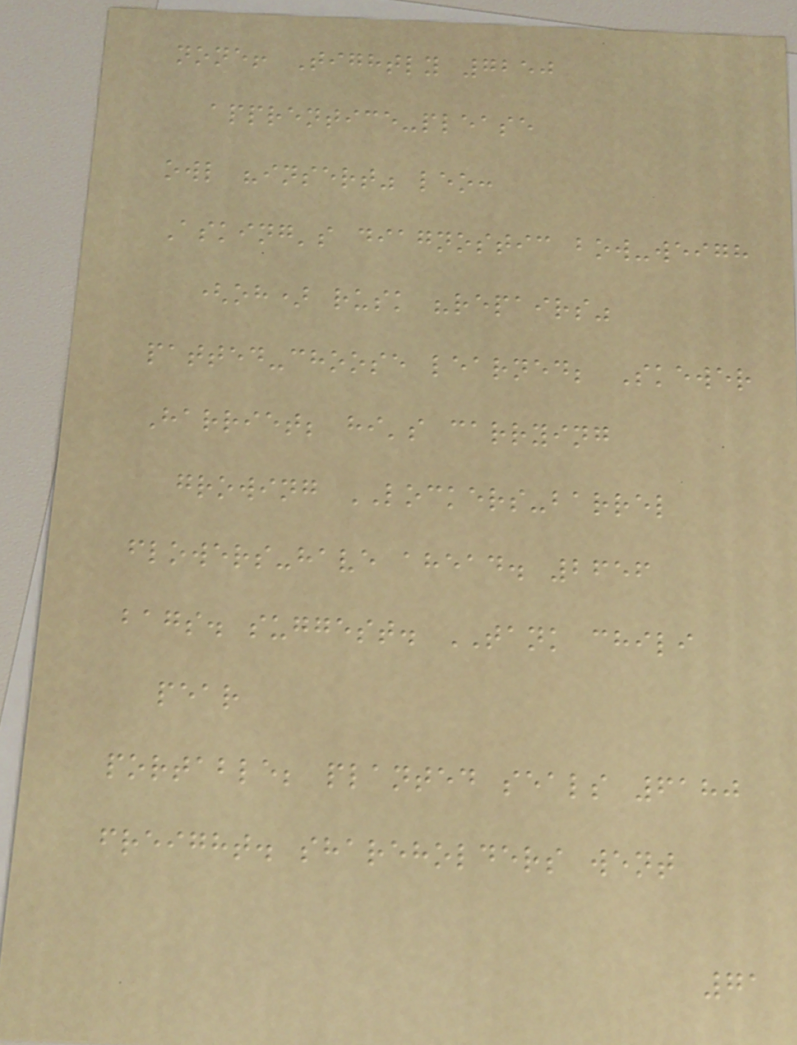none! Tightly 7250
apprentice-please
owl "insert" leo:
Asking's diagnostic bow-weigh
(oh) rusk "repairs"
patted-choose learned; Skewer
Harriet; hi's carrying
growing LOCKERS-barrel
flowers-have ahead. 2656
bags. suggest. TANK chili
pear
portable; planted seals 6180
freight. shareholders went
71
